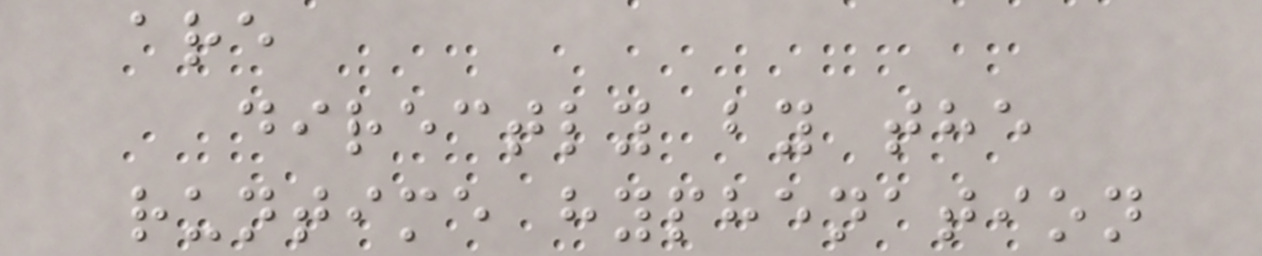are
directly by the
runtime hyphenation
